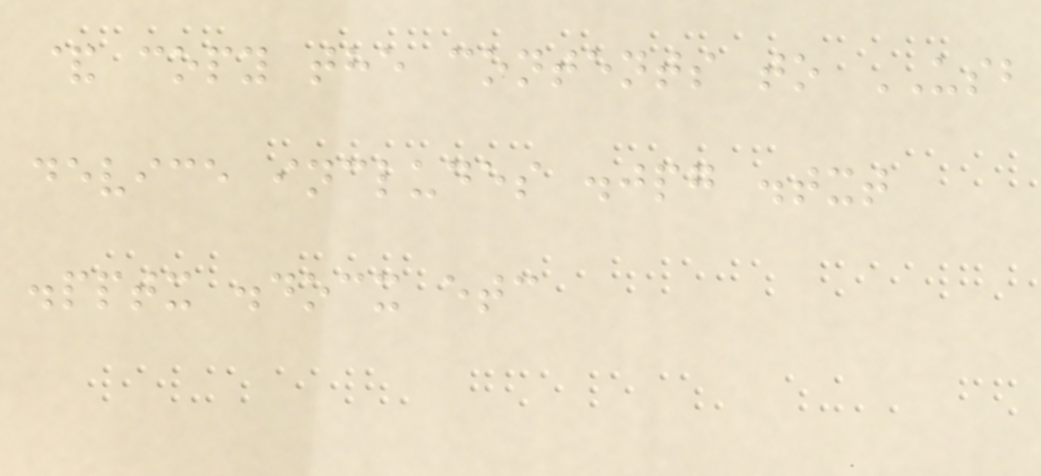& copy the contents to USB
device includes .jpg .txt
.pptx .docx etc
